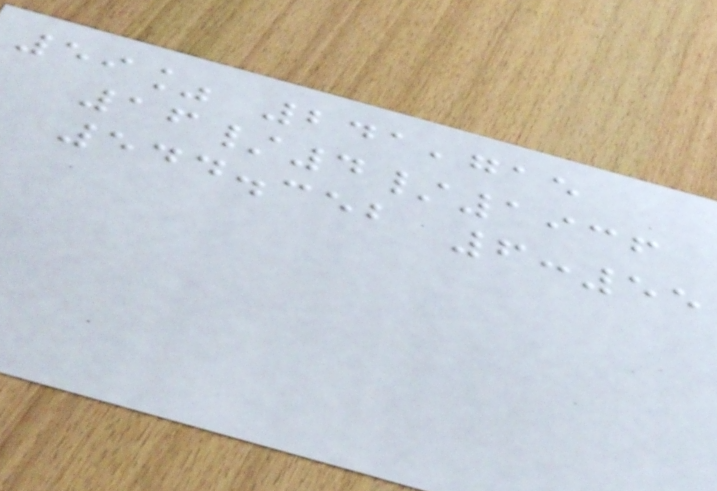59% 241,715
16/4/1936
544.352 6:55
